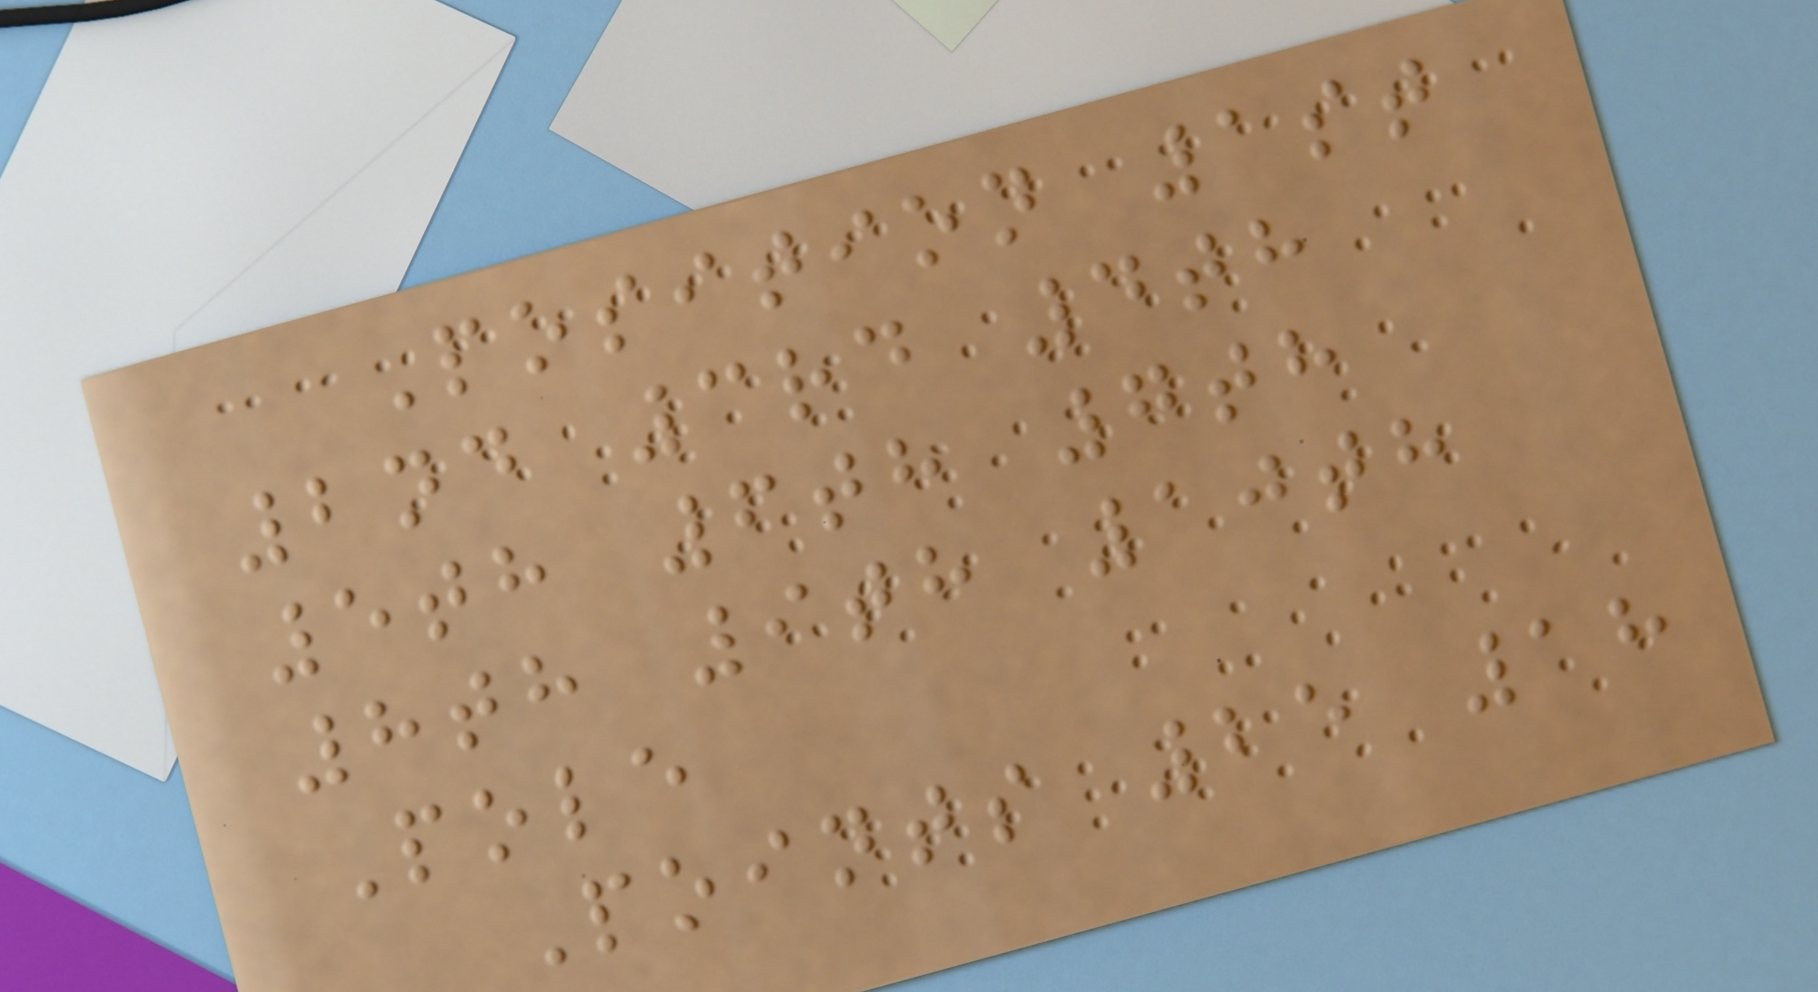Position 1st
2nd 3rd 4th
5th 6th 7th
8th 9th 10th
Pole
Points 25 18
